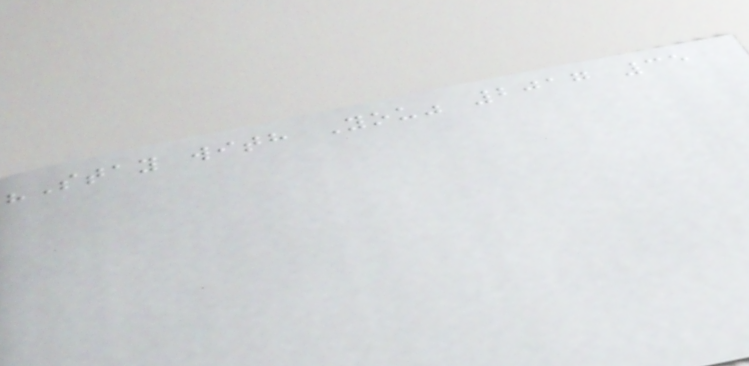"Stay with You" 2017 35
